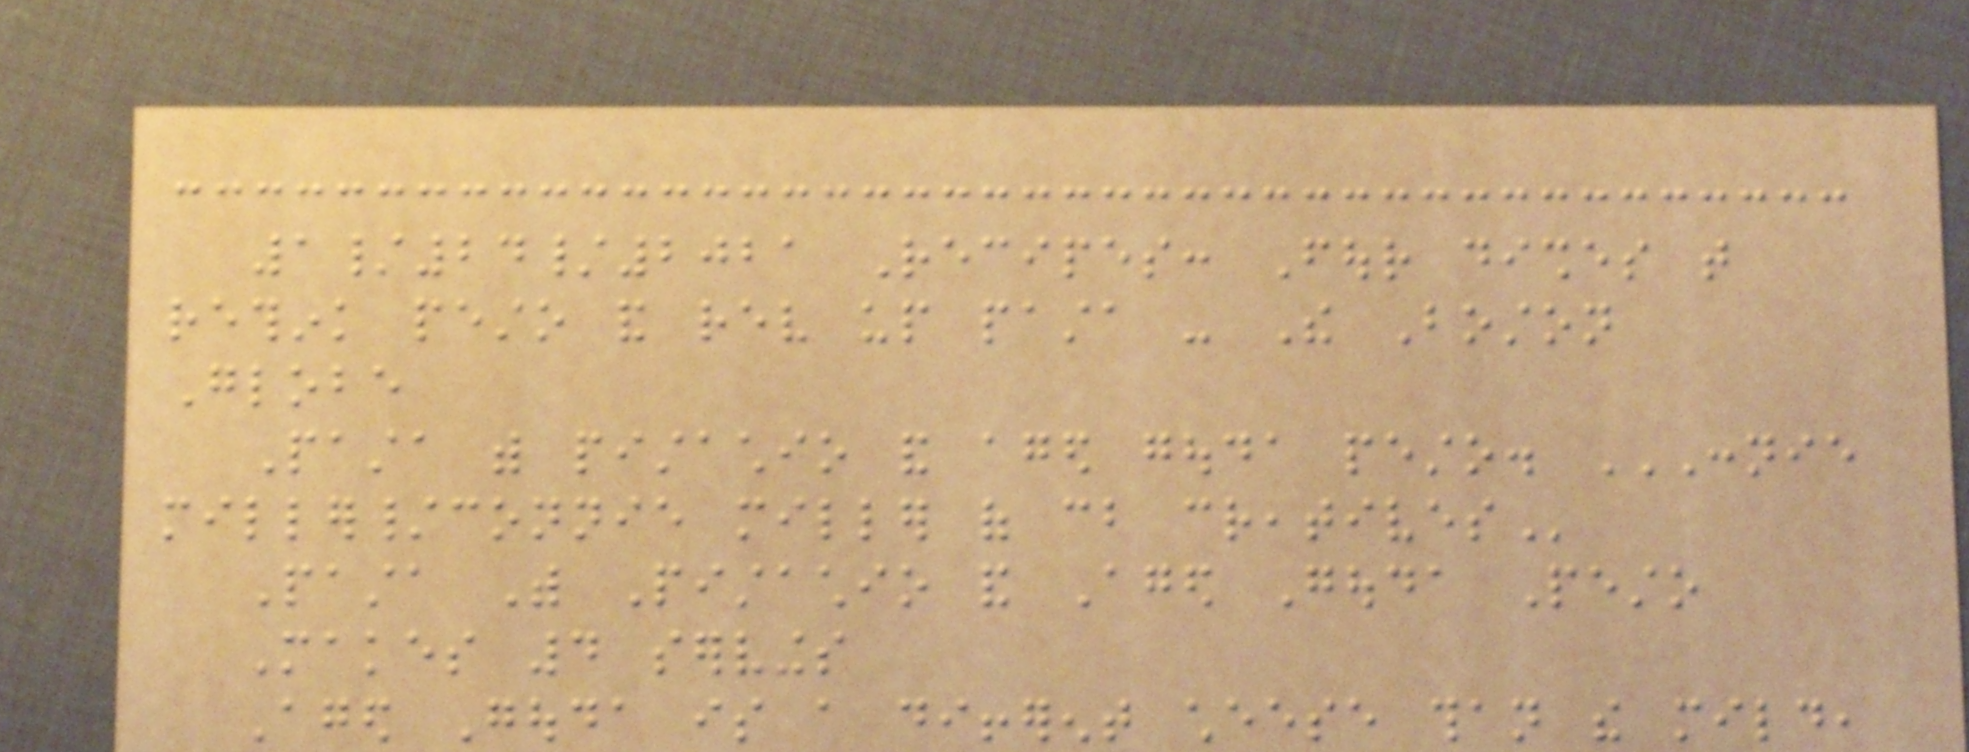1/24/2021 Recipes: Four dishes that
rethink pesto and rev up pasta - The Boston
Globe
Pasta with pistachio and aged gouda pesto. CONNIE
MILLER/CONNIE MILLER OF CB CREATIVES
Pasta With Pistachio and Aged Gouda Pesto
Makes 4 servings
Aged Gouda is a different cheese than the mild,
